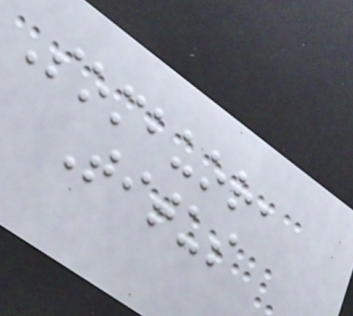Sombuor,
Titus
